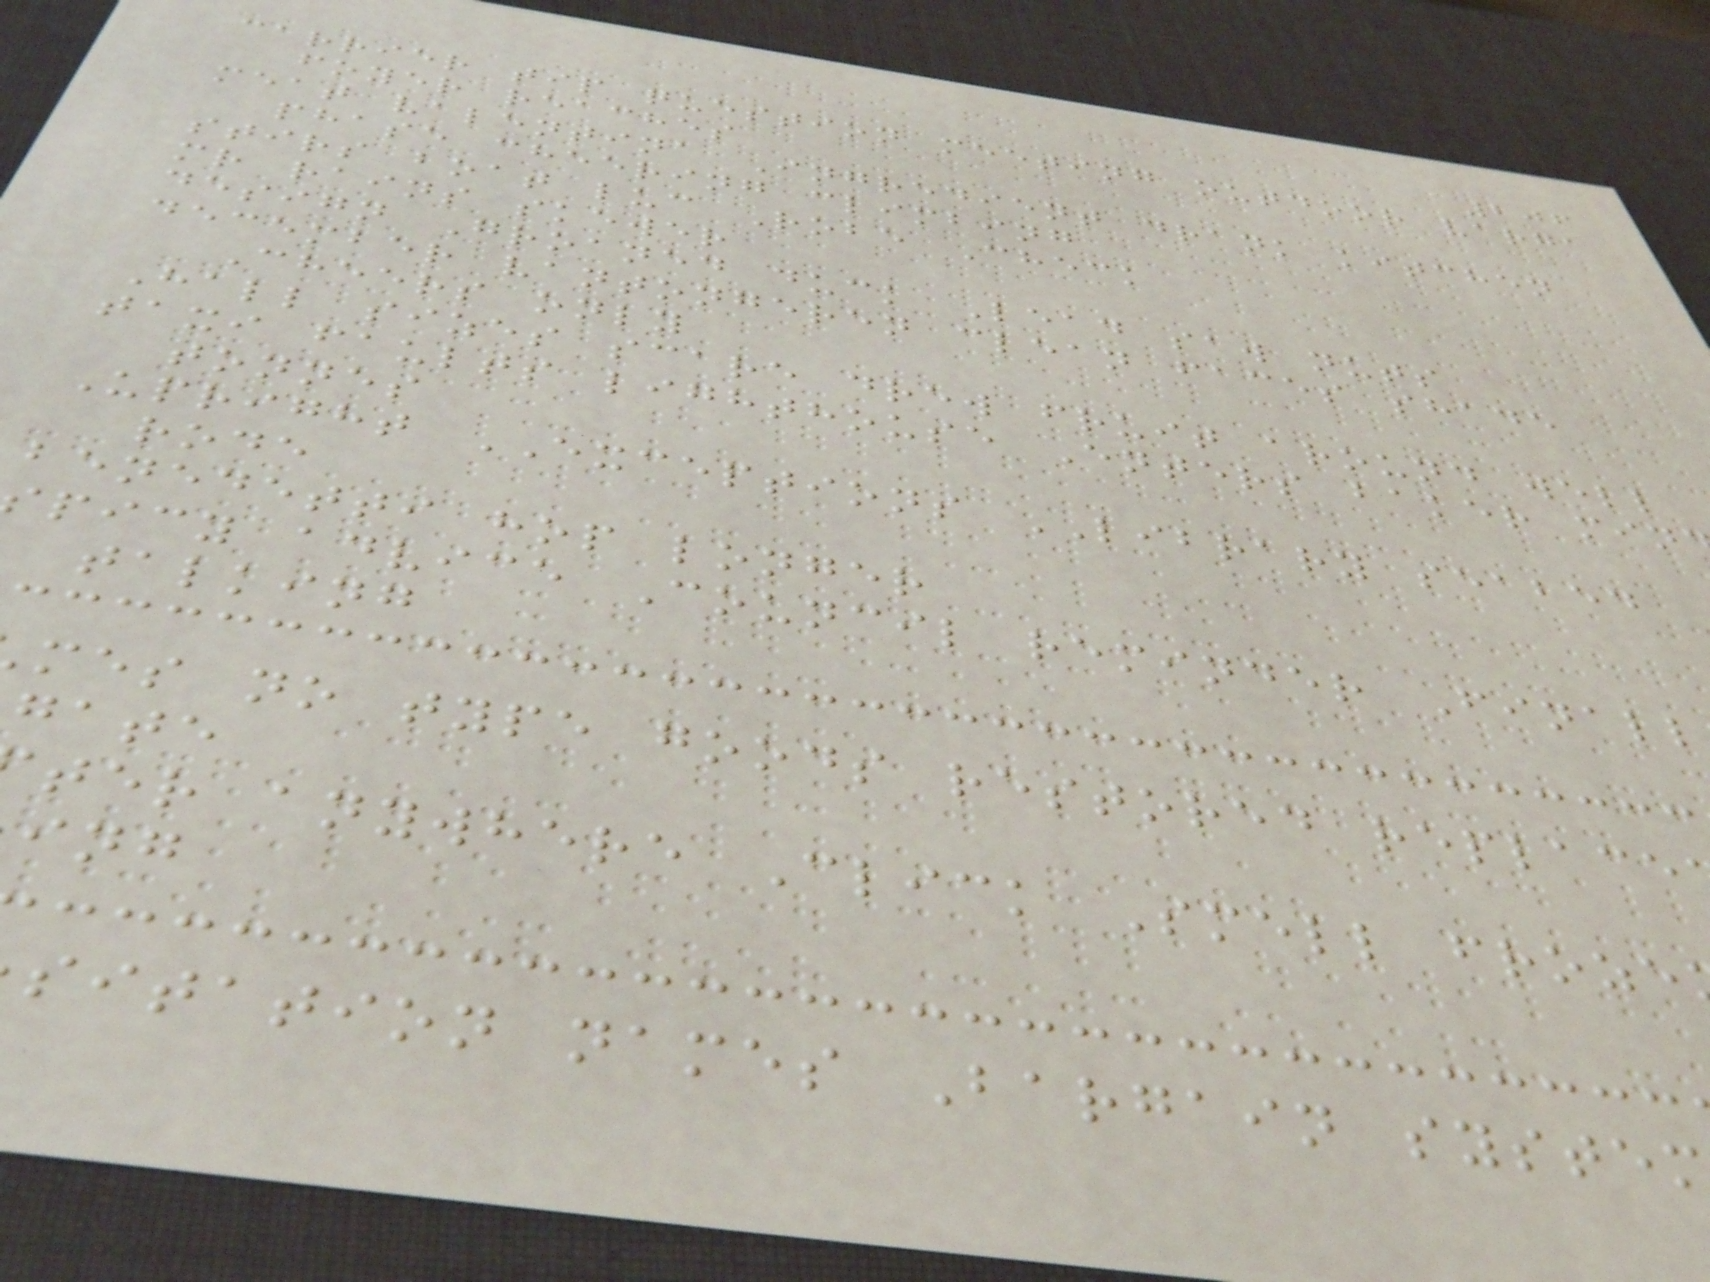206
carrier tip question meeting outdoor varga
foyer reaches
meat valentina Ingredient drank kitchen
phase cheering climbing
stirs boat luc Robe Check
mr rains skewer
design Groaned duck Lead saw nuts
december vantongeren clean faces shade
Cheers only
Hall sizes scare drew fruit around well
taxi faults lighthouse Enters baker min
tonnes
Upright EXCEPTIONS LIBRARY seabed
rode
benedetti hop longer
picy advice Council reminder Finall
talking
mes no type goods restored replace
gate
ter anywhere Click Smell froze
sitation names Bargain syste
